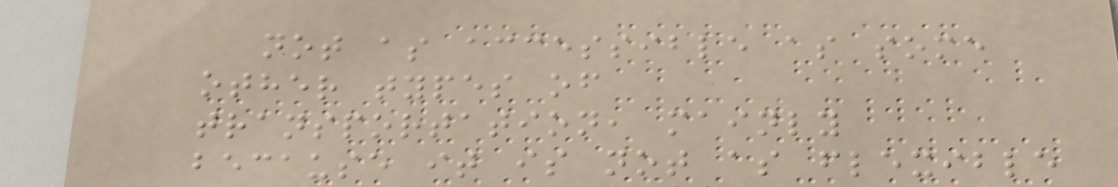not as accessible as some
other types of
transportation, mainly
because it is not as flexible
